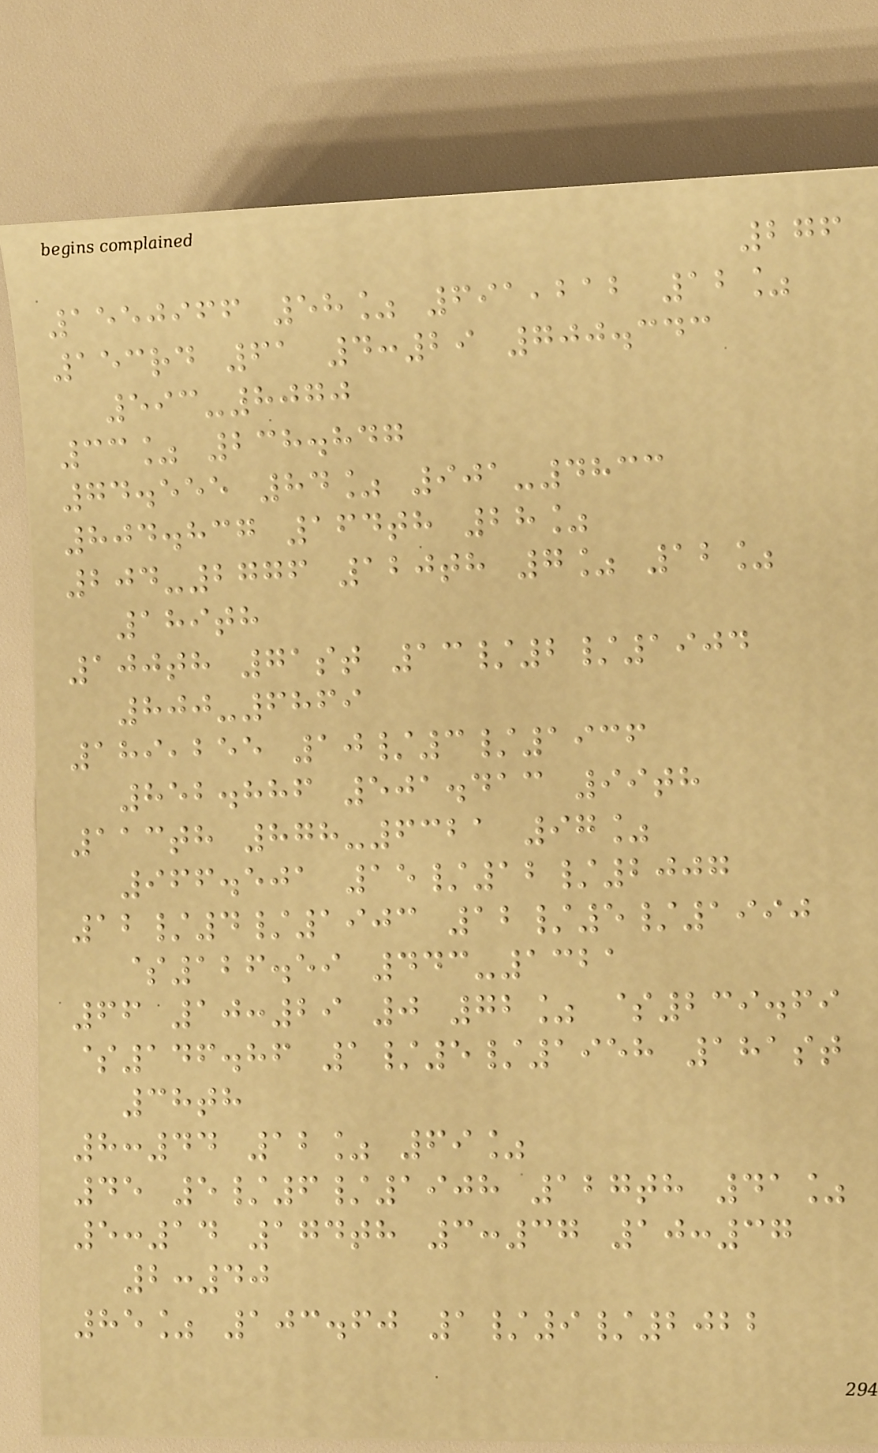276
1550966 58% 691,212 12%
153rd 61 4:29 700.343
593-8070
33% 238.847
74.555 84% 901-4833
804.837 164th 28%
204-2776 120th 7% 12%
189th
100th 71st 13/2/1904
800-6869
189,255 10/3/1936
852.886 501.413 99th
113th 878-6321 97%
966.501 15/12/2007
12/4/1903 12/5/1990
$126.59 443-1321
66 10:29 0 72% $239.69
$146.86 1/5/1958 181st
38th
8:44 12% 69%
45 5/6/1908 127th 41%
5:14 174th 3:37 10:37
2:40
85% 103.60 1/9/2022
